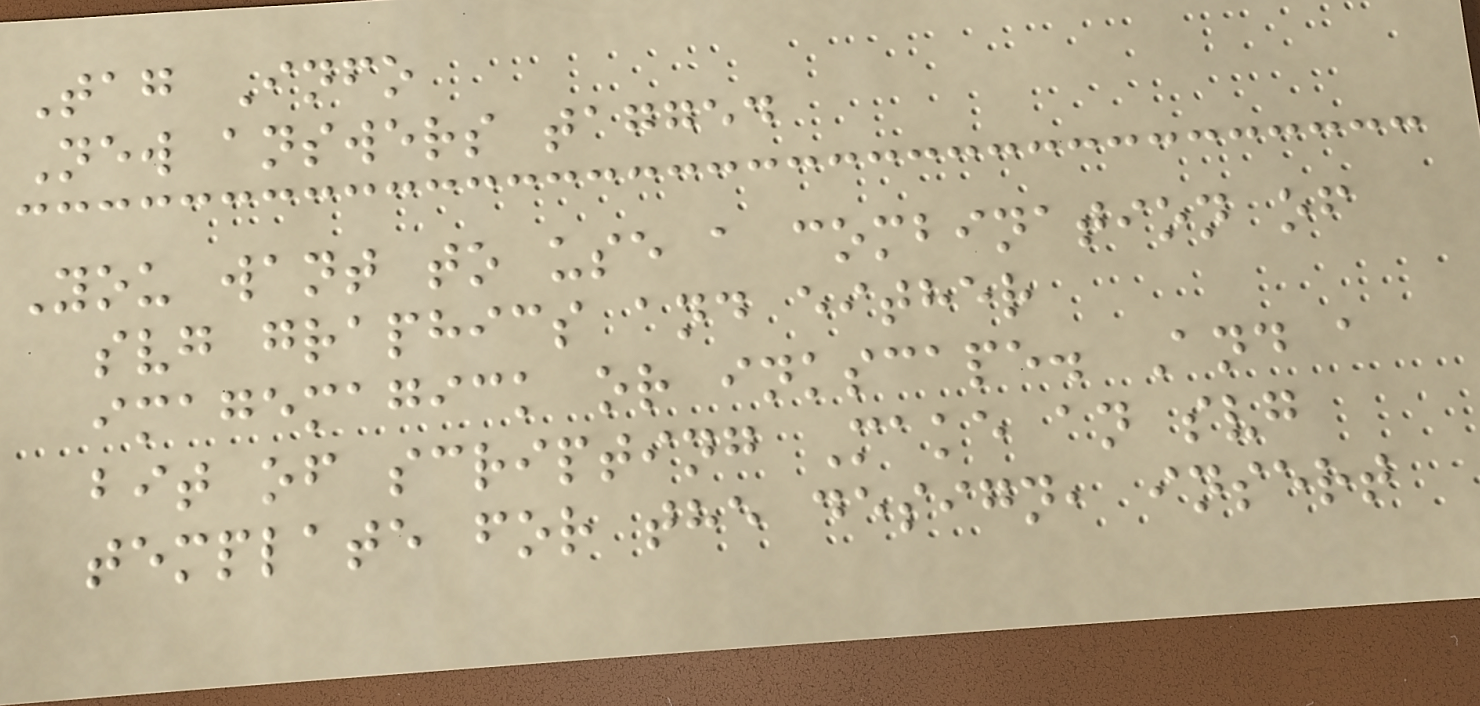Tag Info
New answers tagged
You want to use a combination of
svg graphics and either
imagemagick or inkscape. And a
bit of scripting Make an svg
template for the design, insert
